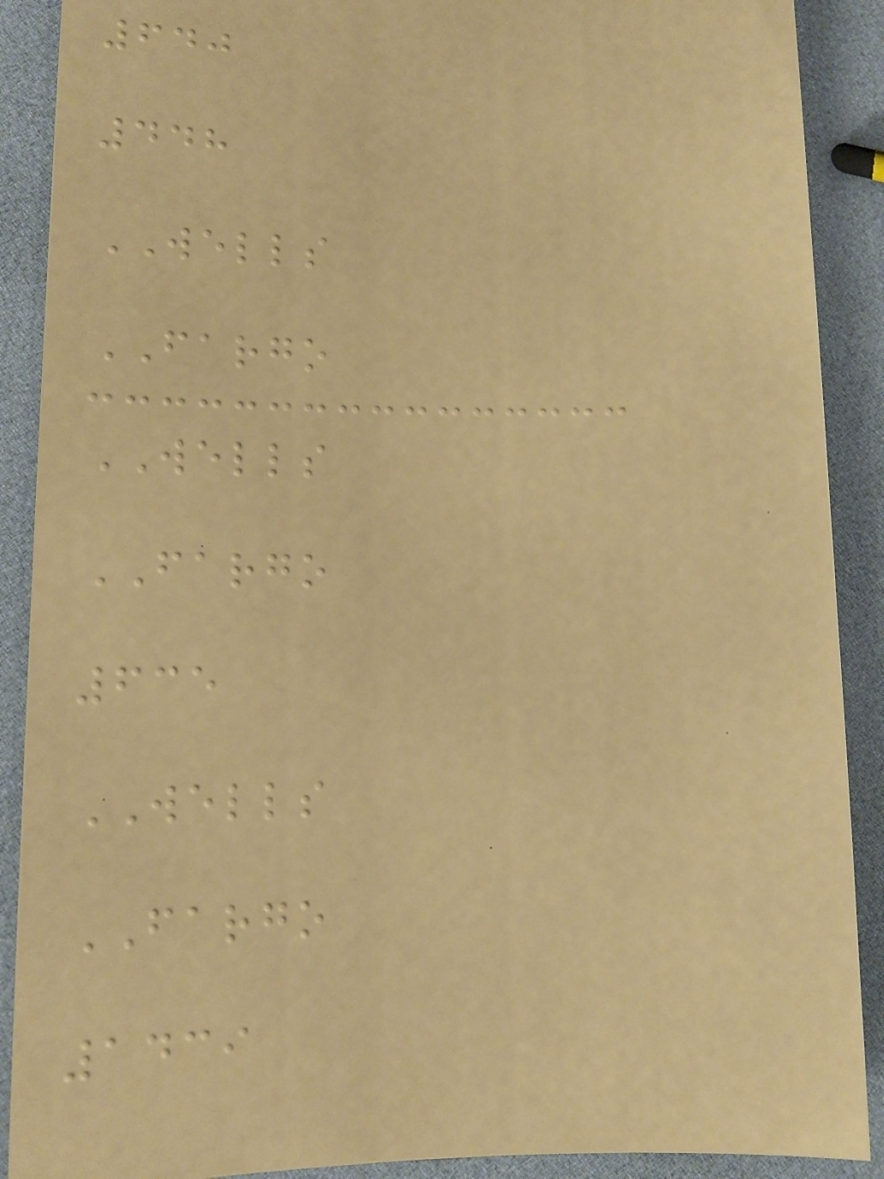640
448
WELLS
FARGO
WELLS
FARGO
635
WELLS
FARGO
1439
